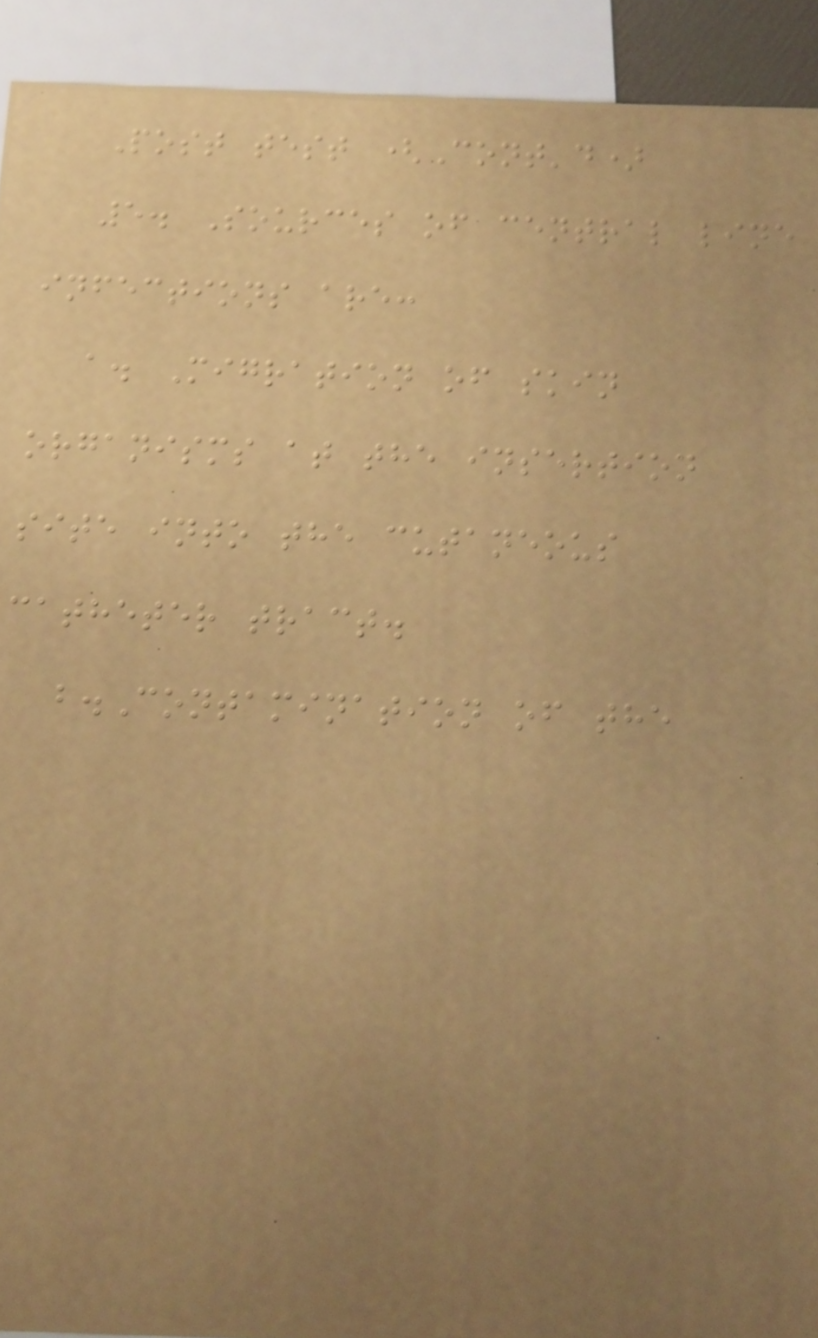Post test (Cont'd)
5. Sources of central line
infections are:
a. Migration of skin
organisms at the insertion
site into the cutaneous
catheter tract.
b.Contamination of the
